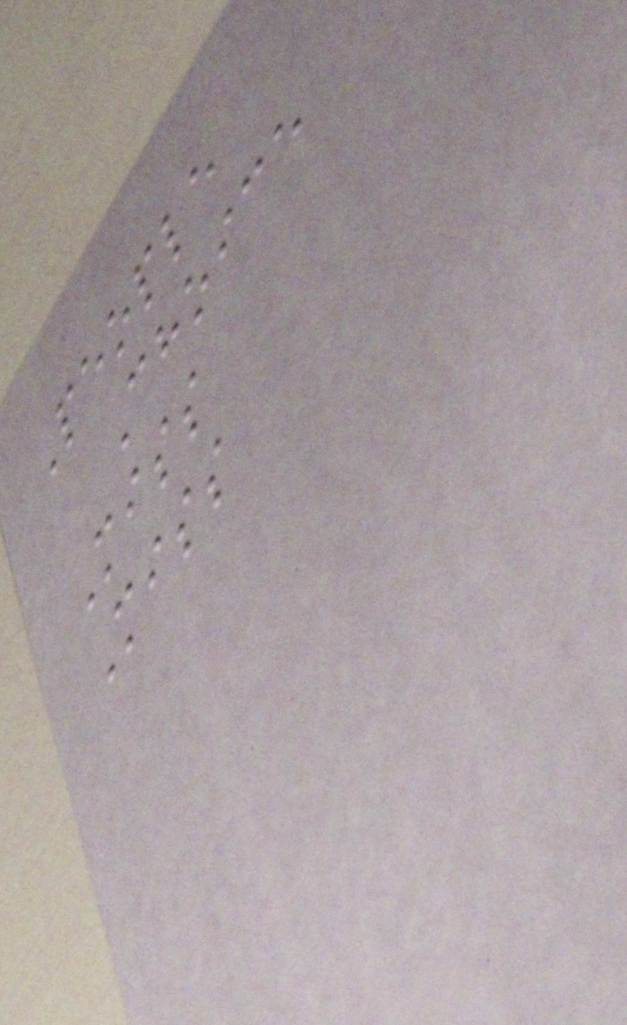People
Choice
Miss
Miss
